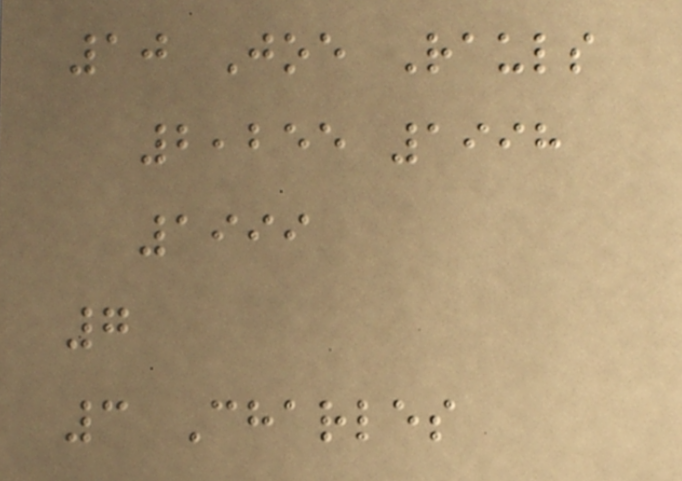10 Joe Rauls
2,255 1998
1999
7
3 Charles
